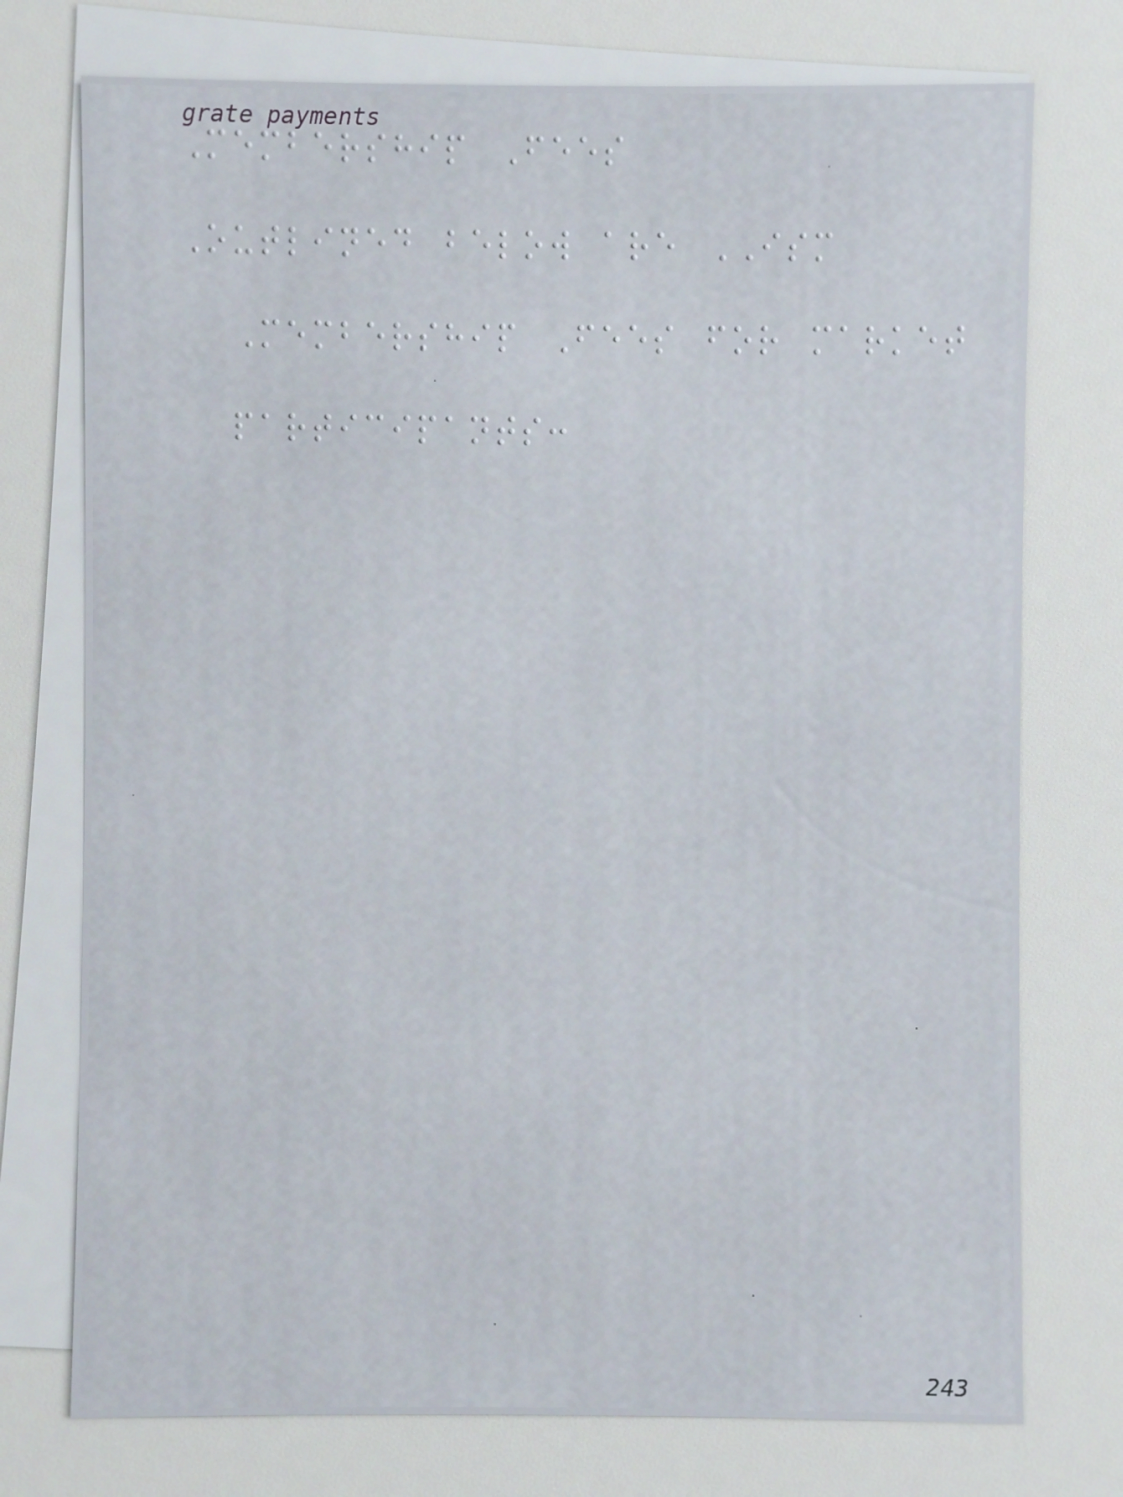Membership Fees
Outlined below are ISM
Membership Fees for market
participants:
